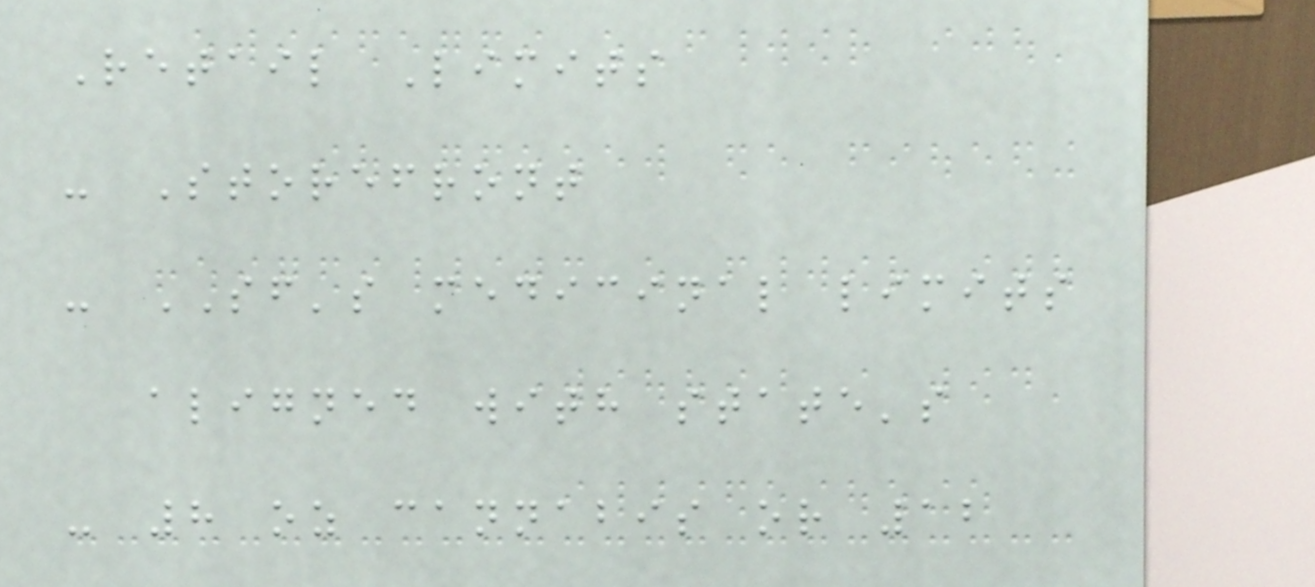Retail Limits
- Storefront
- SF's medicinal limits
aligned with state's
- 8 oz cannabis or 12
